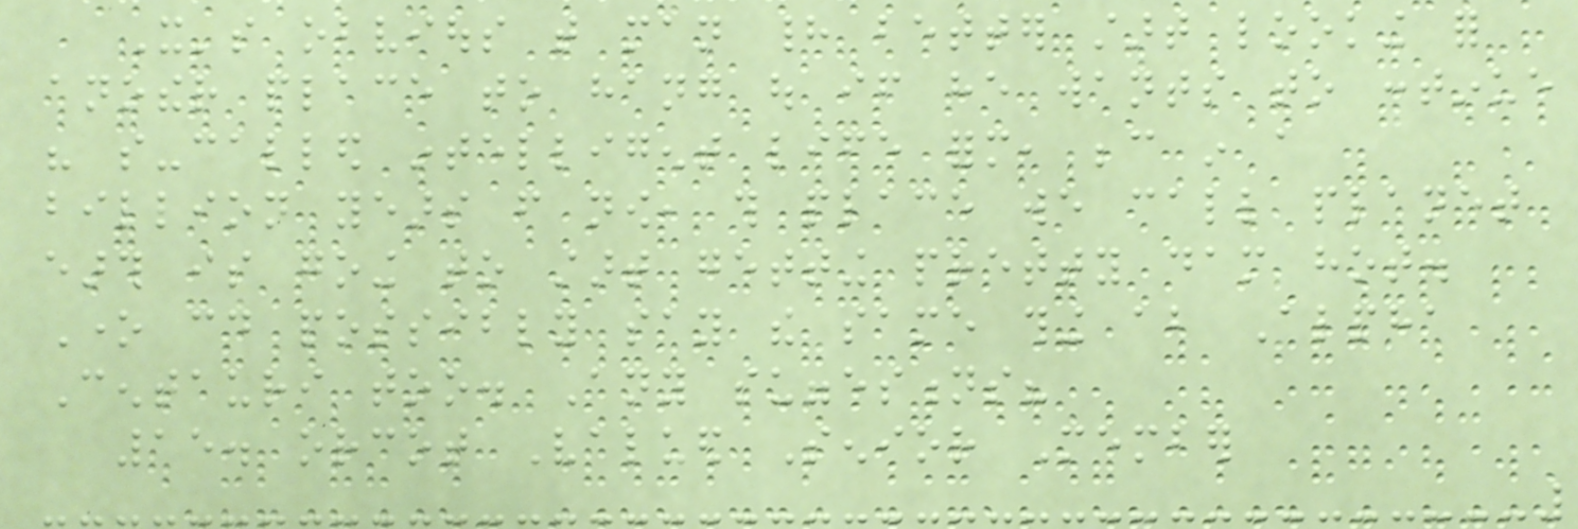It's obvious that man had better start looking for
another place to hang out if he wants to continue
his so-called intelligent life form, because in a
billion years from now, this place we call planet
earth is going to start getting pretty dam hot.
One could possibly say the same thing about Alpha
Centauri too. Any suggestions?
15. orcot Valued Senior Member
